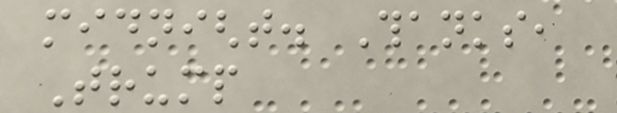midnight. Thanks,
Trump
